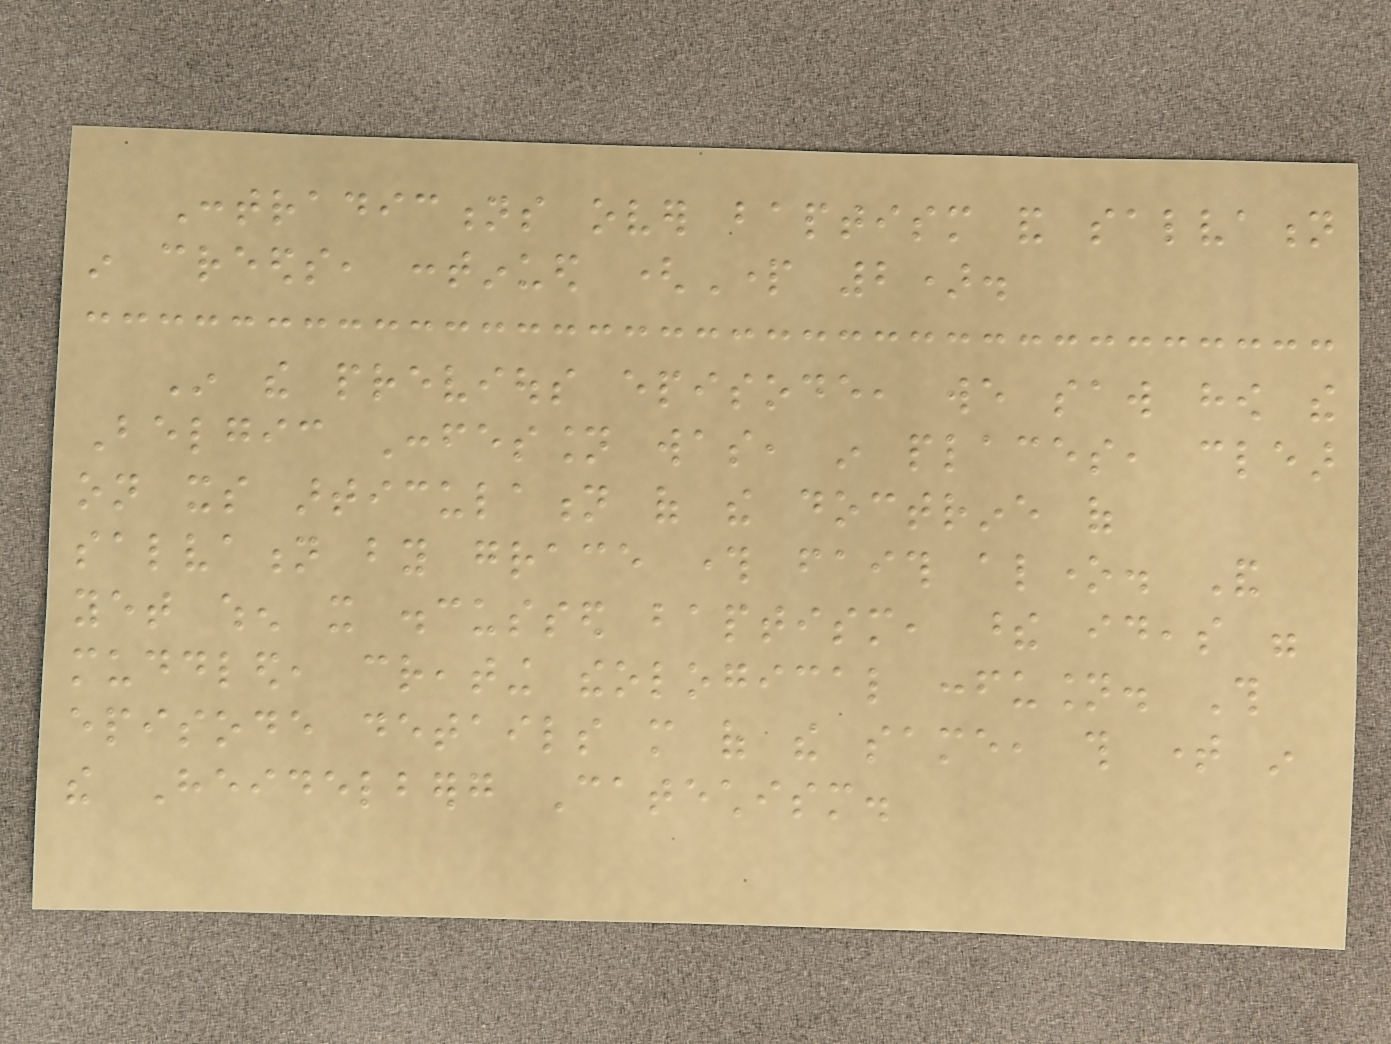Contradictions over baptism and salvation
in creeds, continued (Part 2).
In the previous episode, we saw how the
Belgic Confession was, in places, clear
on its articulation of the doctrine of
salvation by grace through faith alone. And
yet when it discussed baptism, these ideas were
muddled, creating theological confusion. This
episode details more of the same, this time in
the Heidelberg Catechism.
